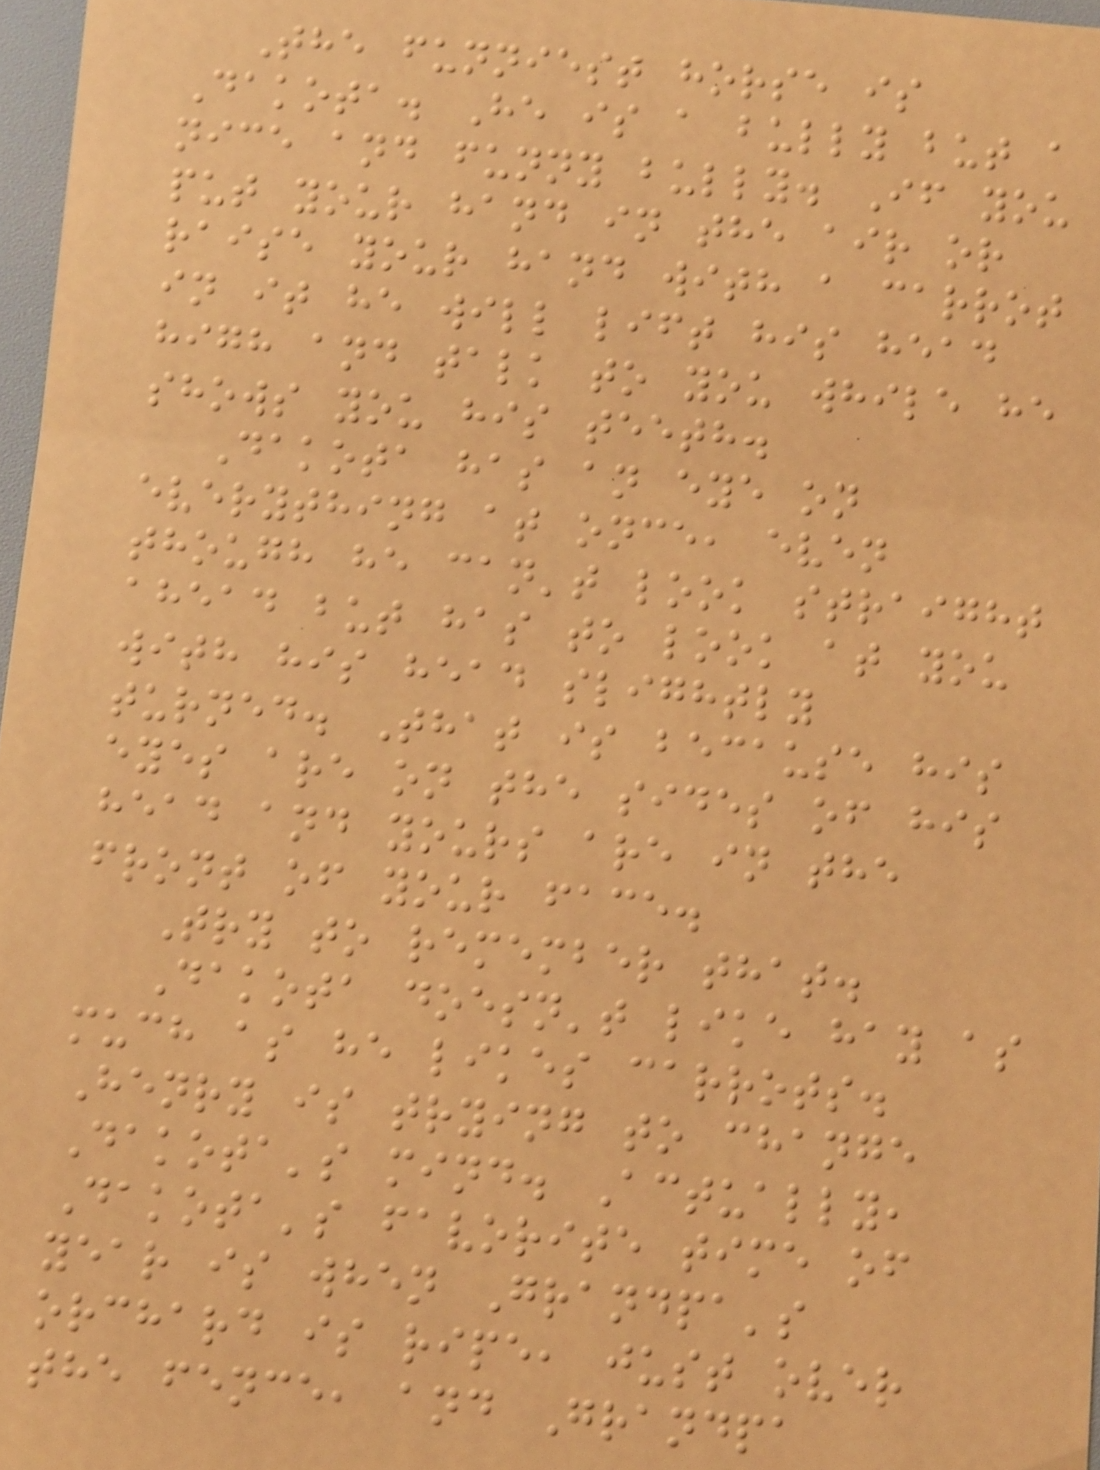The funniest horse is
Dakota. He is a bully but a
nice and funny bully. If you
put your hand in the air or
raise your hand with a carrot
in it he will lift his head
high and talk to you while he
shows you his teeth.
Dakota has an eye on
everything at once, even
though he can't look straight
ahead but has to look at you
with his head slightly
turned. That is because his
eyes are on the sides of his
head and yours are in the
front of your face.
Try to remember that.
Dakota doesn't like hay as
much as he likes carrots.
Henry is trying to change
Dakota's mind. Actually,
Dakota's favorite time of
year is when Grandpa's
orchard is ripe, just over
the fence, and Grandpa
